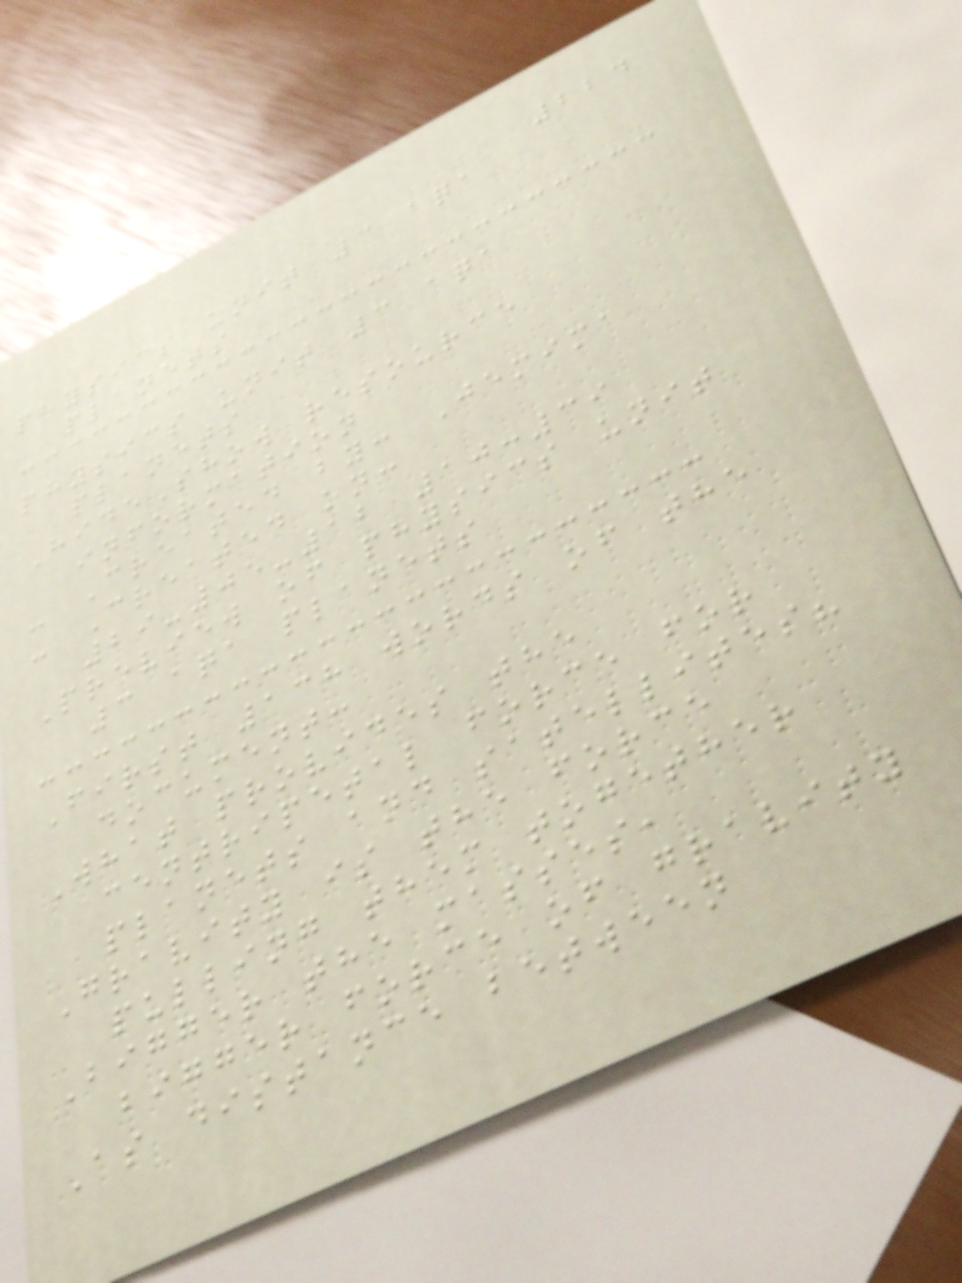224
physics unit 3 aqa
planets
physics unit 3 aqa
planets
HideShow resource
information
- Created by: Jemima
- Created on:
29-05-12 10:39
Preview of physics unit
3 aqa planets
First 138 words of the
document:
What provides the
centripetal force for
planets and satellites?
Gravity is the force
pulling them together
Bigger the masses,
bigger force of gravity
As distance between
